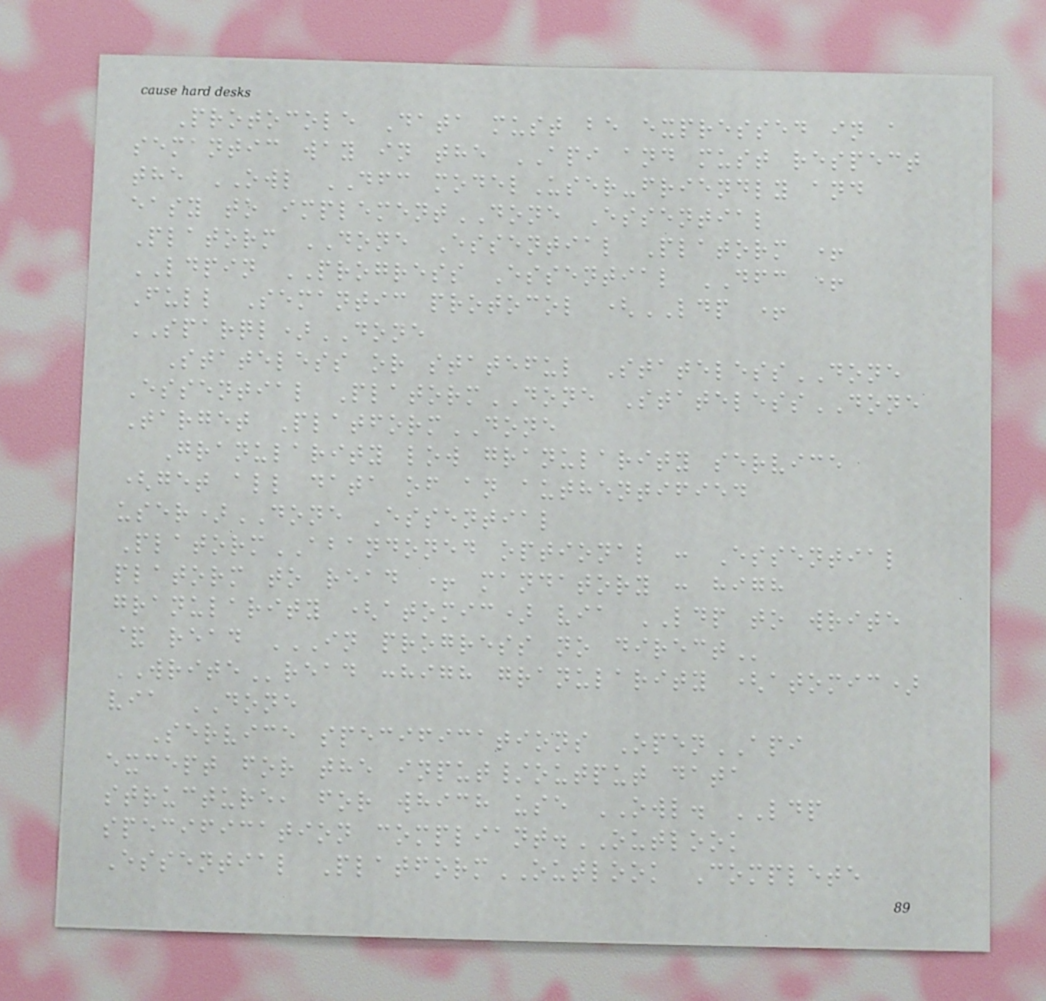Protocole Data must be expressed in a
semantic way in the API and must respect
the OWL DFC modelUser-friendly and
easy to implementDONE Essential
Platorm DONE Essential Platorm +
LDPIN PROGRESS Essential DFC +
Full Semantic protocol (LDP +
SPARQL)DONE
Stateless or stateful StatelessDONE
Essential PlatormDONE StatelessDONE
Target PlatformDONE
Granularity low granularity service
(get all data of an authentified
user)DONE Essential
PlatormABANDONED optional : Essential
platorm to read + mandatory : high
granularity (atomic) via LDP to write
& read IN PROGRESS NO DIRECT
WRITEread :high granularity (atomic)
via DONE
Service specifications OpenAPI
except for the input/output data
structure, for which use OWL. LDP
specification compliant.OUTLOOK
Essential PlatformOUTLOOK Complete
